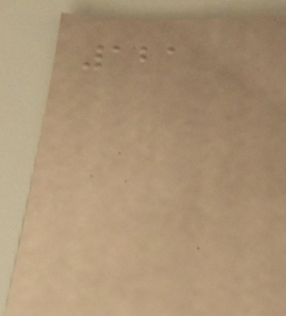121
